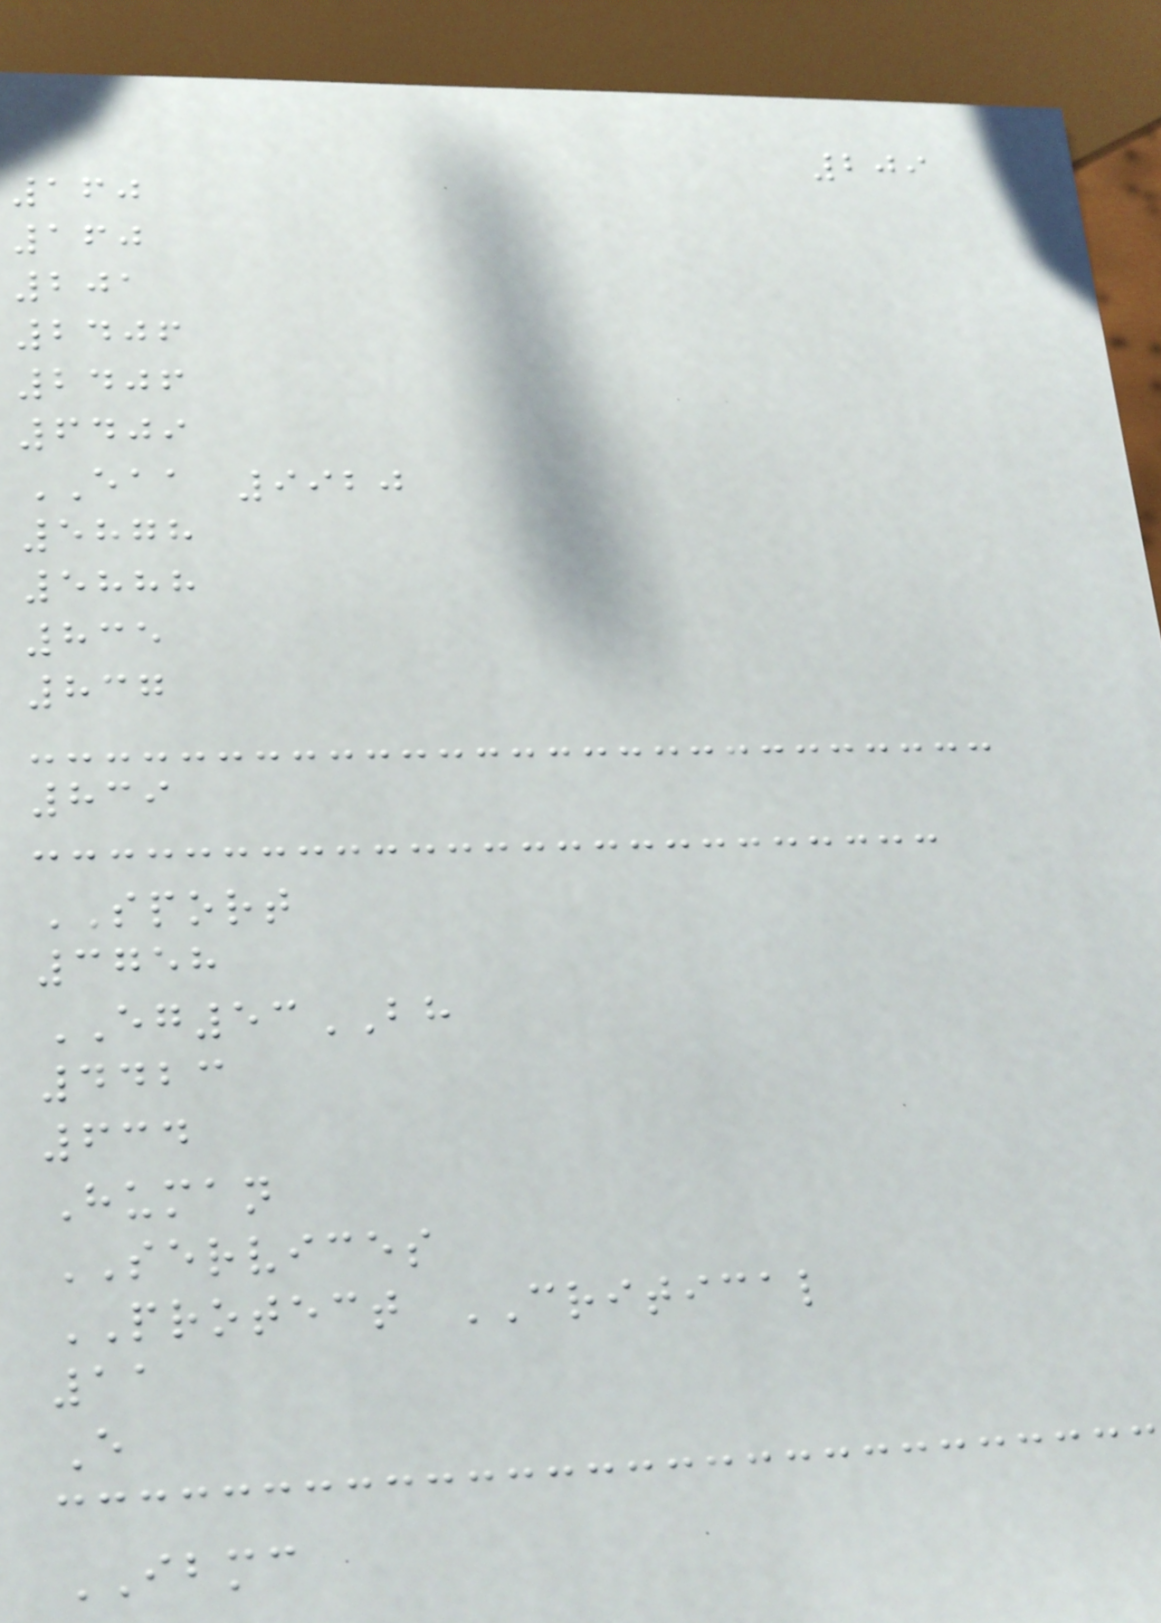209
160
160
201
2406
2406
6409
EAA 9920
5878
5888
835
837
839
SPORT
3758
EG53BH
4423
634
Human
SERVICES
PROTECT CRITICAL
11
E
IBMC
